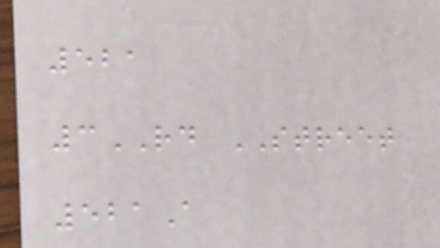521
3RD STREET
521A
